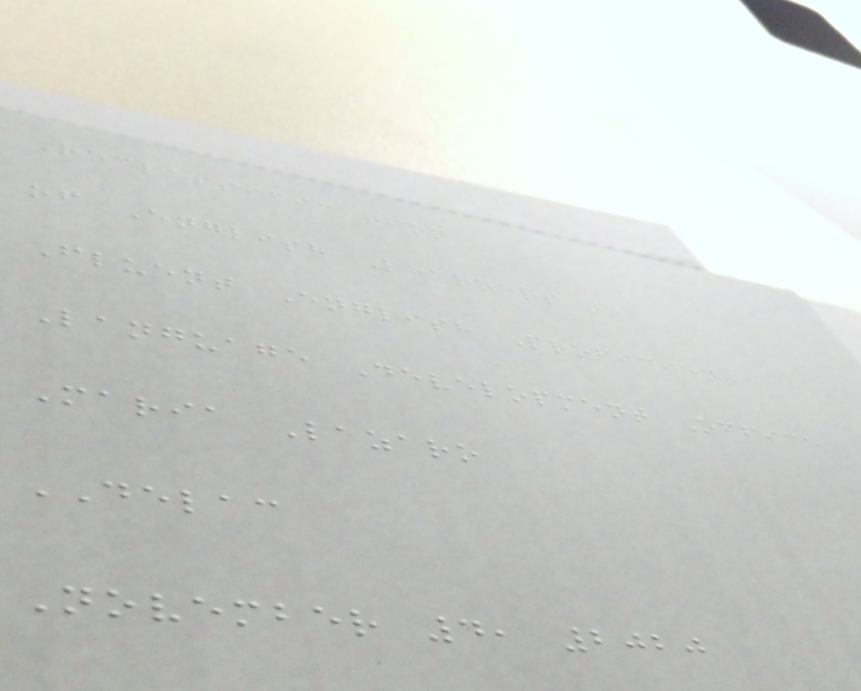Reclassification
of English Learners to
Fluent English Proficient
Language Development Office
Maria Lazaro
DELAC
November 4, 2020
